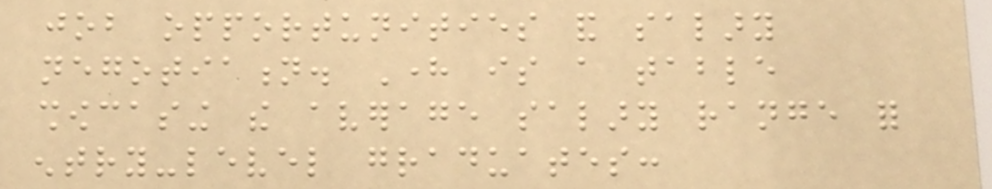job opportunities and salary
negotiation. Here is a table
showcasing the average salary range for
entry-level graduates:
